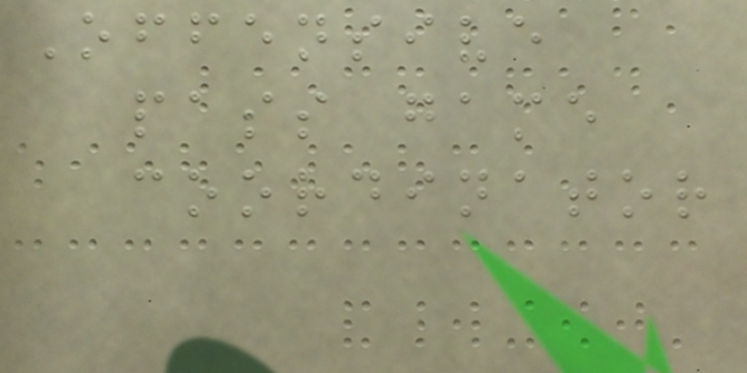Offensive
pass game
coordinator
